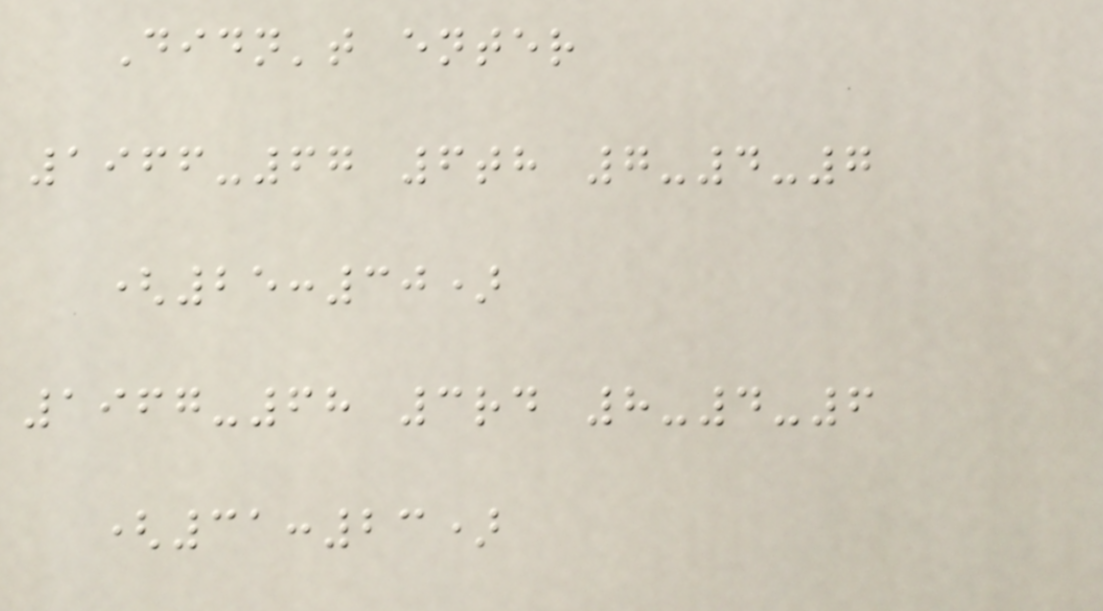Didn't enter
1966-67 6th 7-4-7
(25:30)
1967-68 3rd 8-4-6
(31:23)
